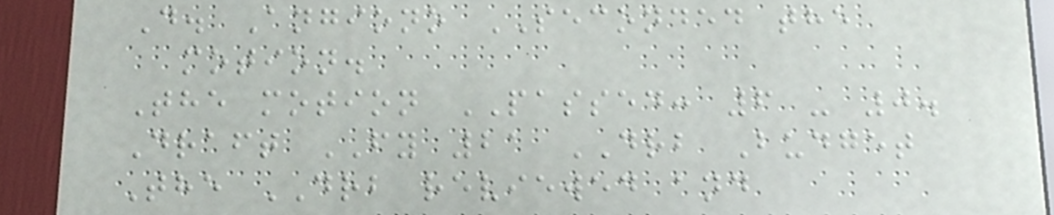D. Angiono SECONDED the
motion.
The motion PASSED: 6 - 0.
Draft FY 21 DRB Budget
The DRB reviewed and
